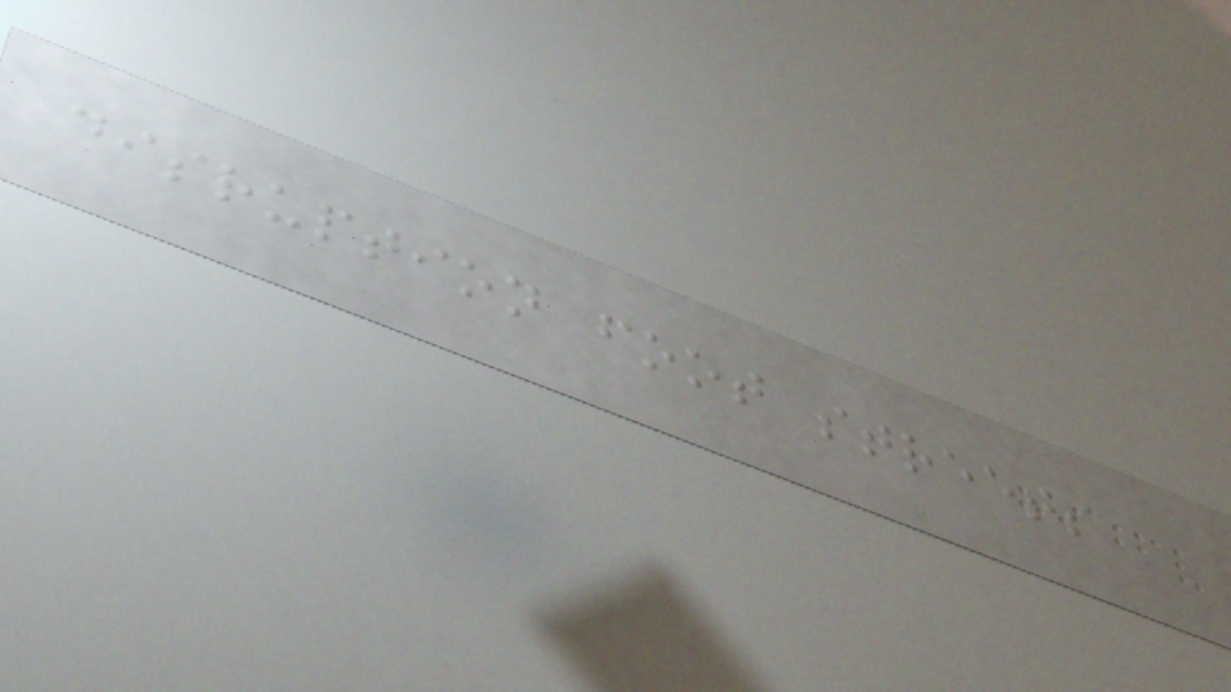disruption foot streets
